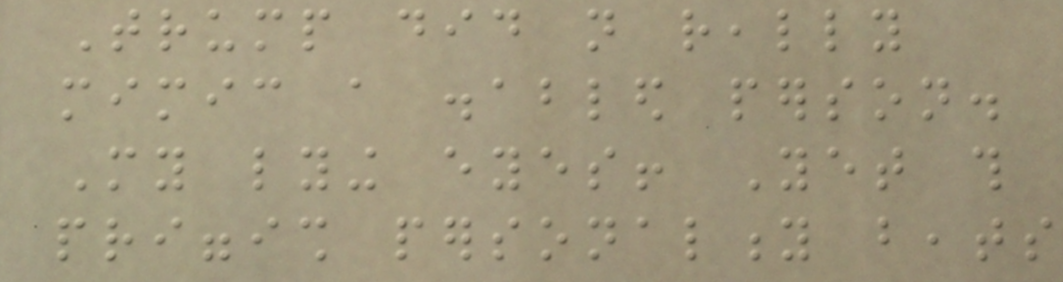Trump did not really
mimic a disabled person.
My lying eyes! Yet this
priggish personality beats
